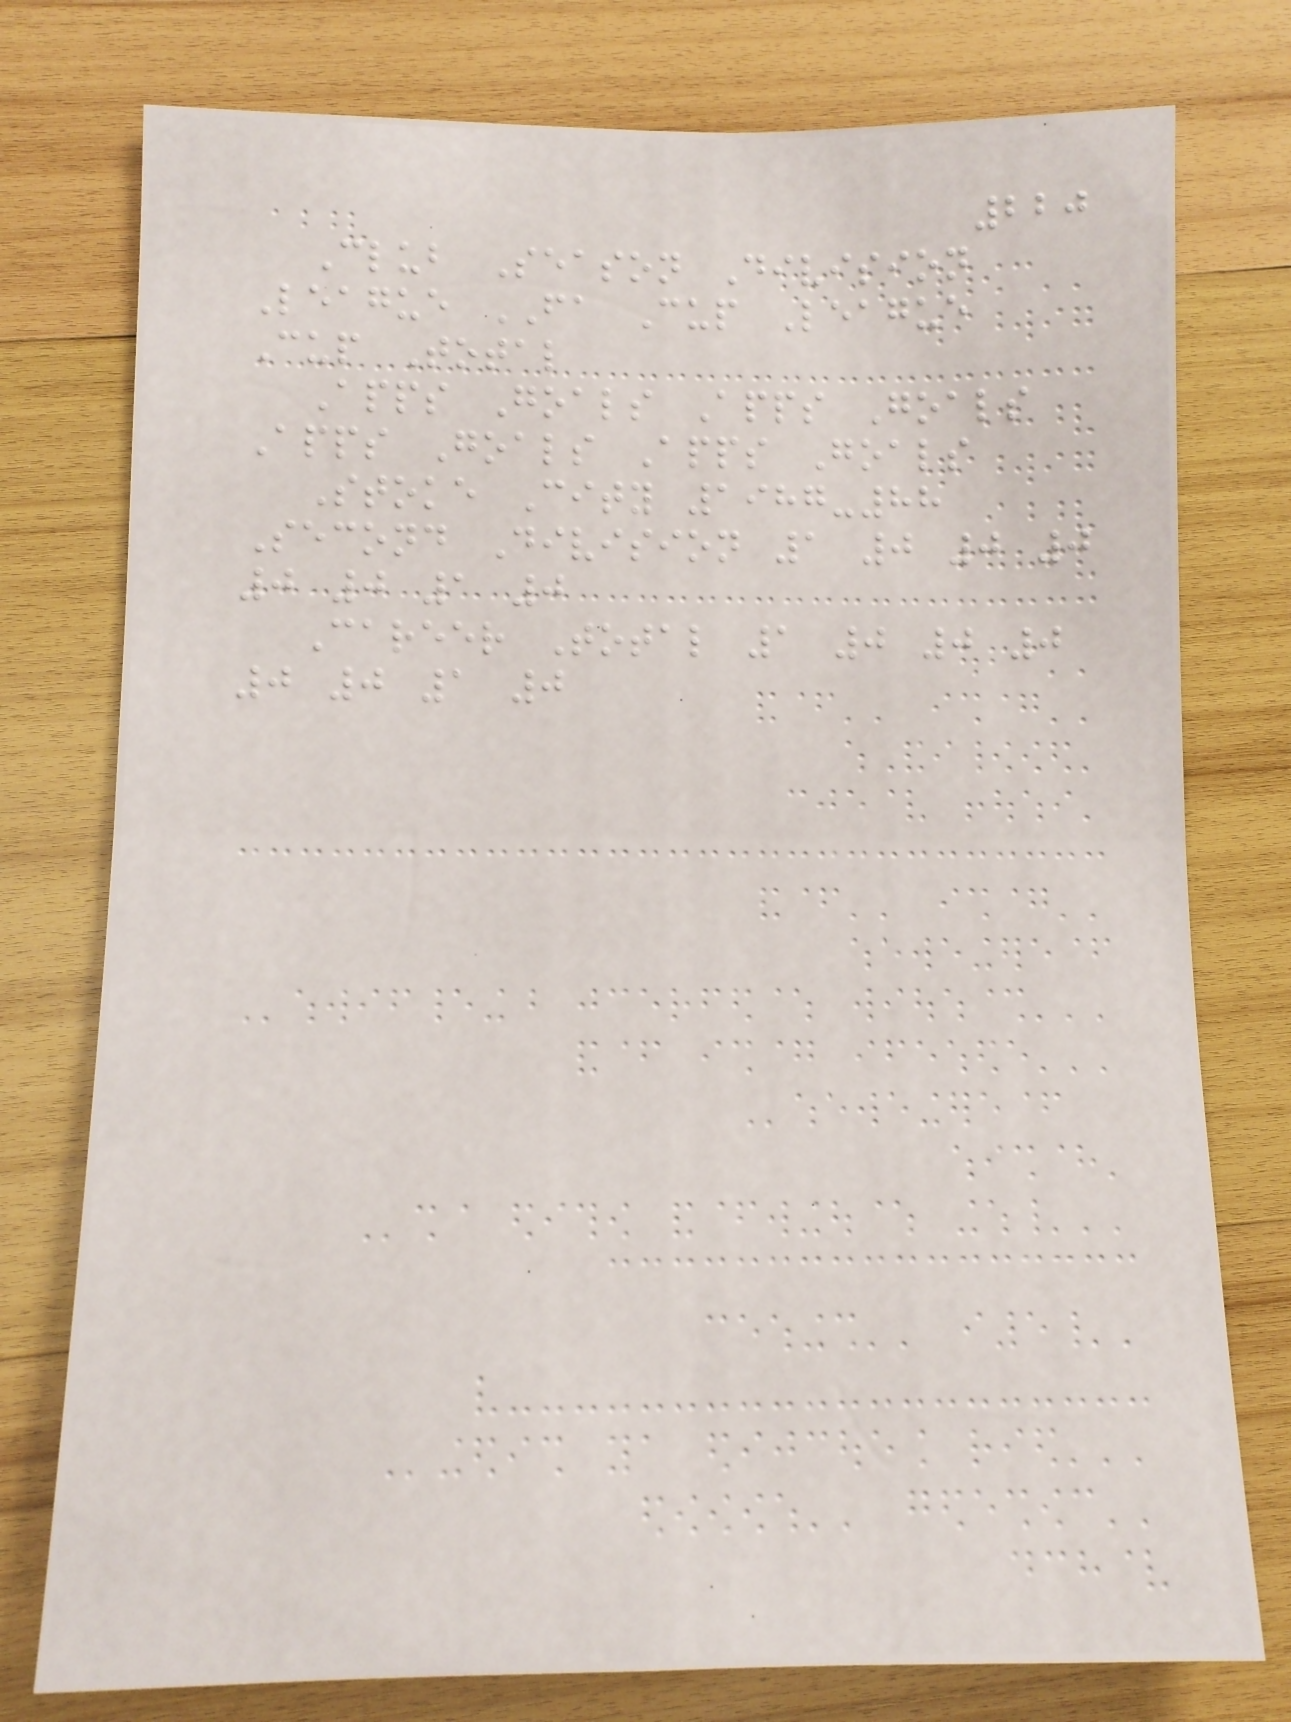220
Club Season Division
League FA Cup League
Cup Total
Apps Goals Apps Goals
Apps Goals Apps Goals
Stoke City 1987-88
Second Division 1 0 0 0
0 0 1 0
Career Total 1 0 0 0
0 0 1 0
